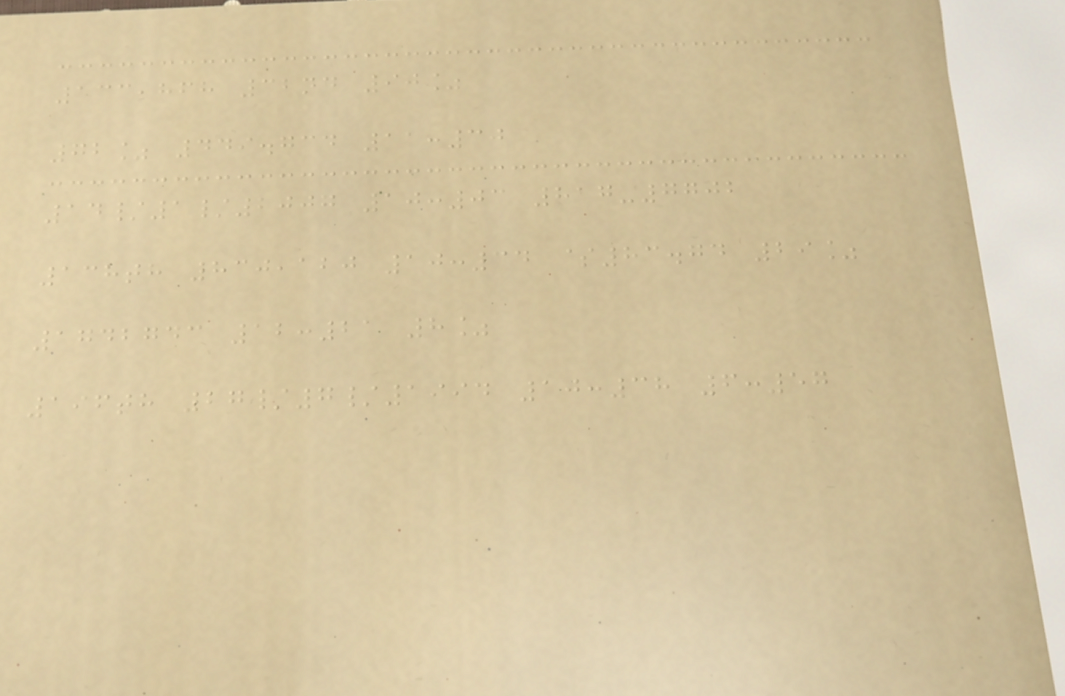133,868 32nd 90%
72% 449.734 11:30
14/1/2007 10:03 817-7702
138th 830,120 10:34 $83.74 29%
1742743 12:21 8%
196th 27/7/1994 10:38 6:57
